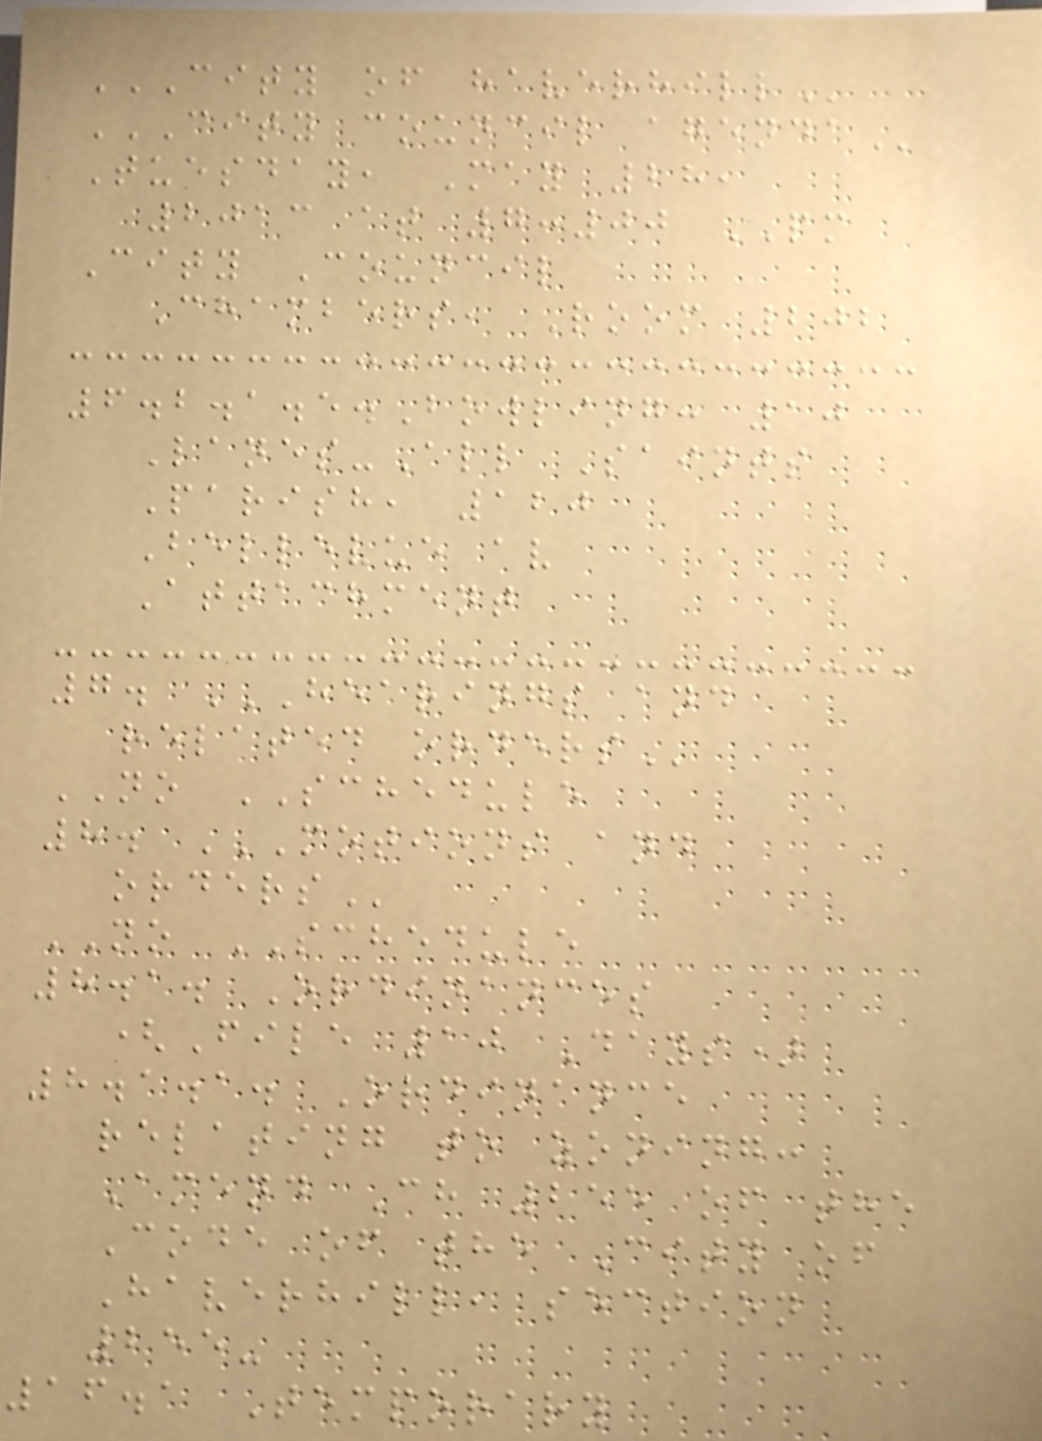CITY OF HAVERHILL
CITY COUNCIL AGENDA
Tuesday, May 28,
2013 at 7:00 PM
City Council
Chambers, Room 202
6.2.1.5.Bowling: 10
Lanes-All Saints
Parish, 120
Bellevue av
Attachment
7. HEARINGS AND
RELATED ORDERS
NO SCHEDULE
8. MOTIONS AND
ORDERS
NO SCHEDULE
8.1. Ordinances
(File 10 Days)
8.1.1. Ordinance
relating to zoning:
Amend Ch 255 of the
Code of the City of
Haverhill, section
255-
16.1 Temporary
